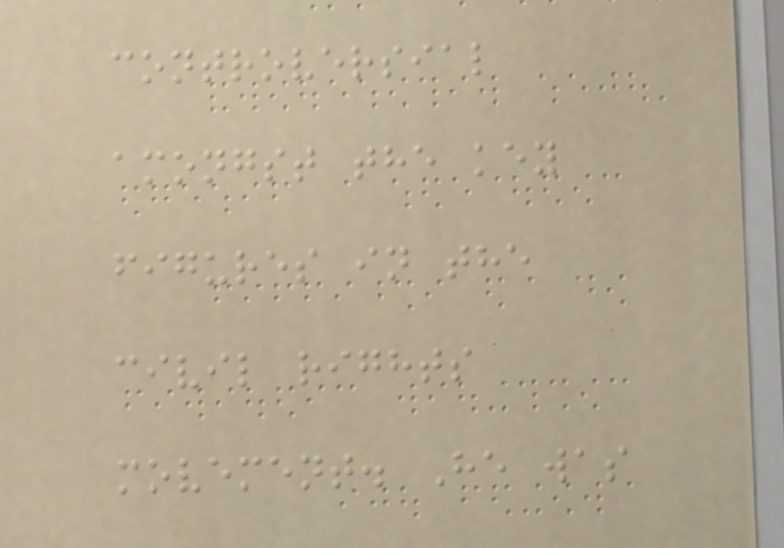controversial
amongst the key
figures in the
civil rights
movement. He was
